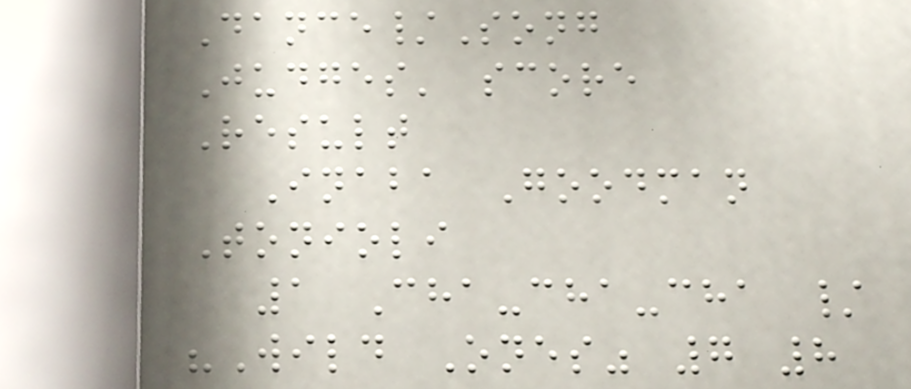Dance/Song
Judges' score
Result
Inaba Goodman
Tonioli
1 Cha-cha-cha /
"Wild Ones" 7 8
